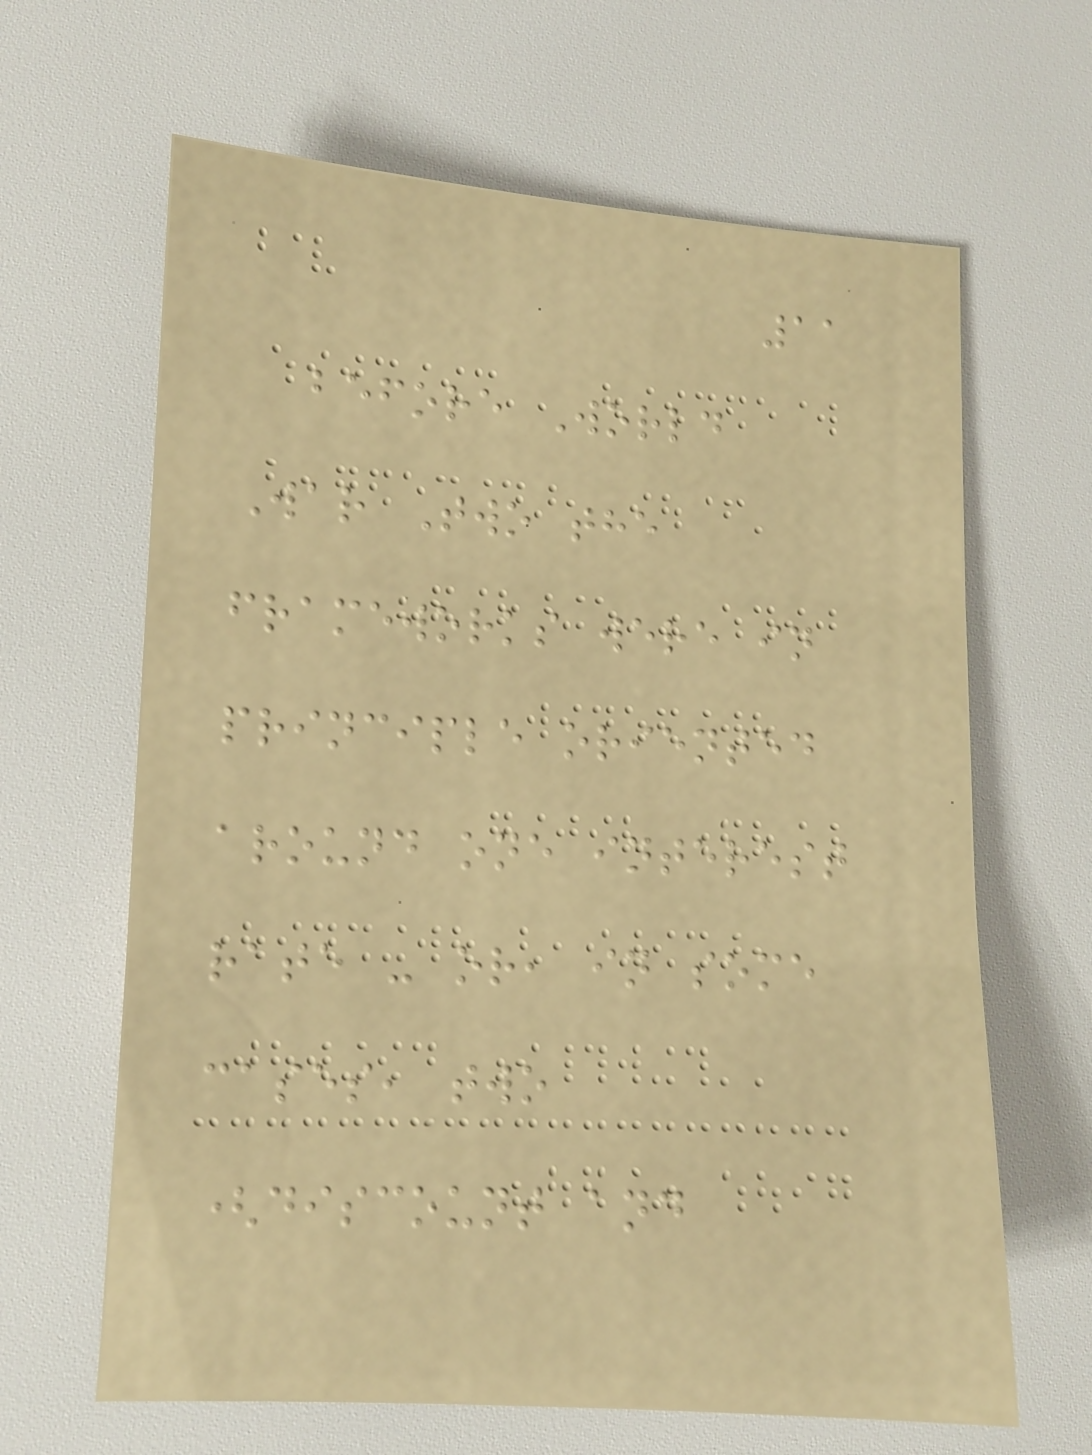11
before World
War Two the
frameworks were in
principle oriented
around one interest
rate - or, in some
cases, two
(discount and
